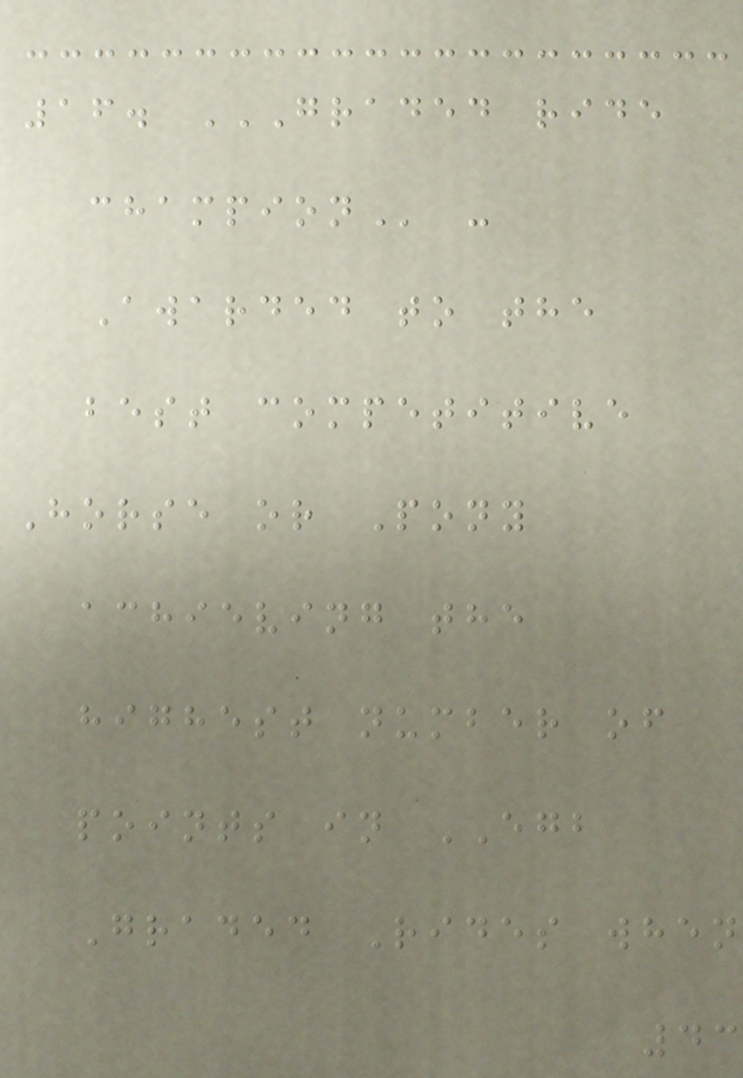16. GRADED RIDE
CHAMPION -
Awarded to the
best competitive
Horse or Pony
achieving the
highest number of
points in EGB
Graded Rides when
43
